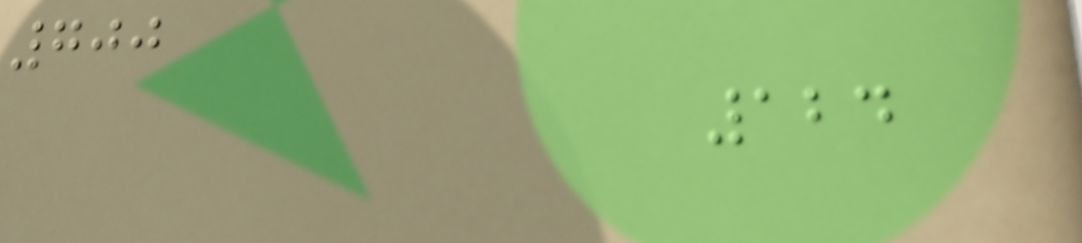700
124
